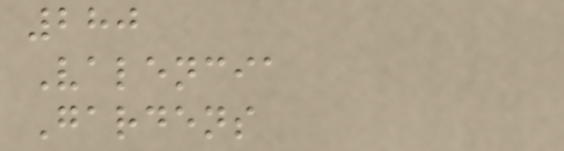280
Valencia
Gardens
